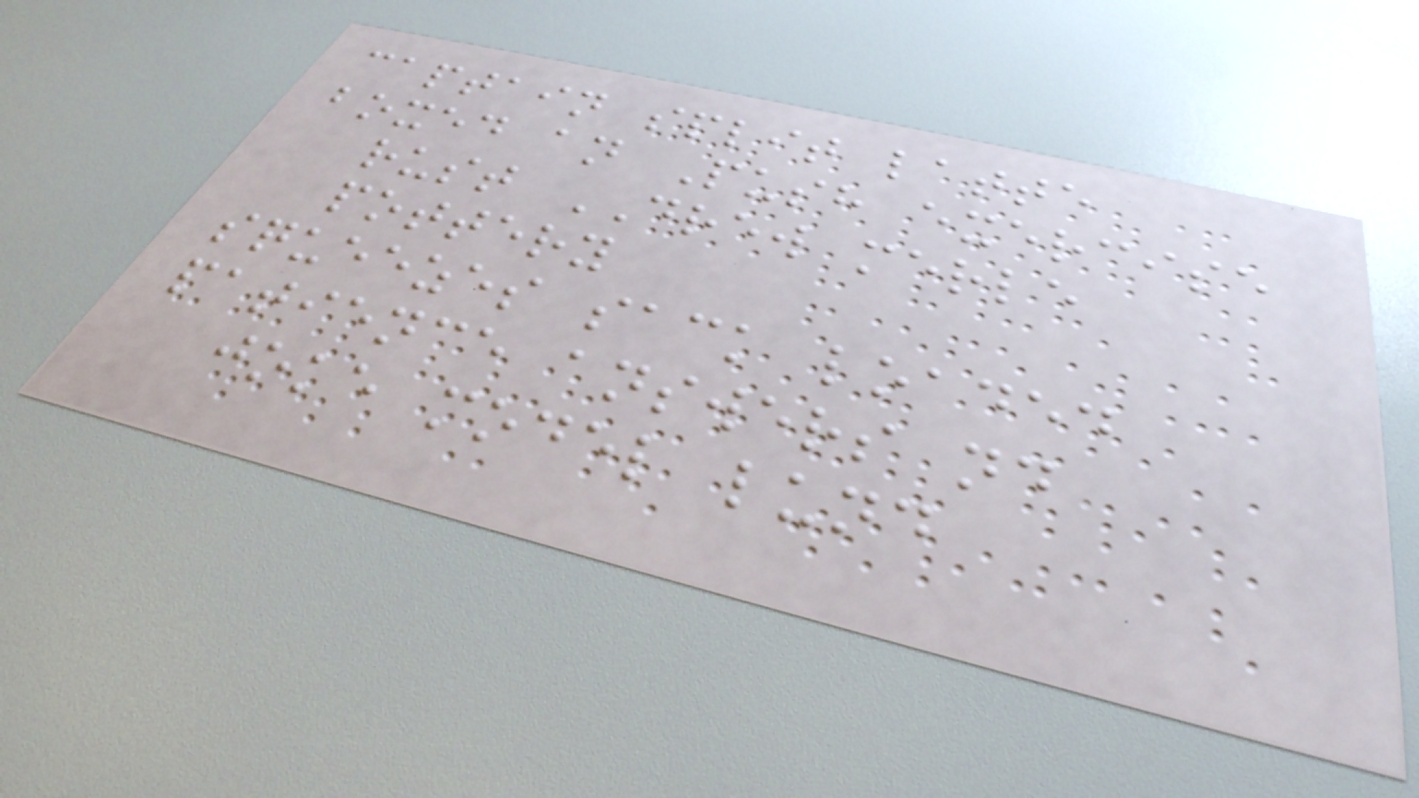captain split latte
boxed an Push exercise
rust DREW merle
pottery
squeezes sack loaded
patience answers nd
joke model lund
